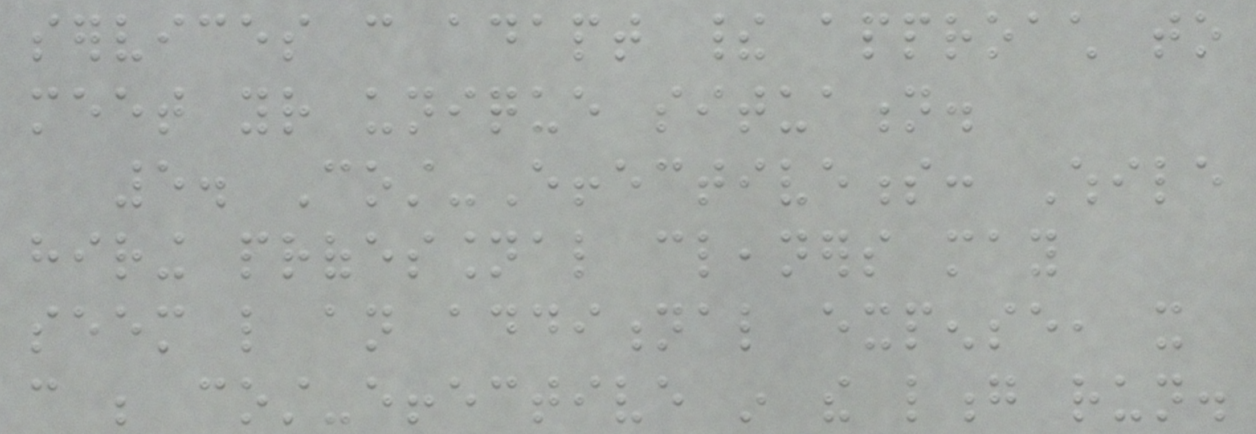services can adapt their approach to
meet your unique situation.
5. Cost-Effectiveness: While
hiring professional cleaners may
seem like an additional expense, it
can be cost-effective in the long run.
